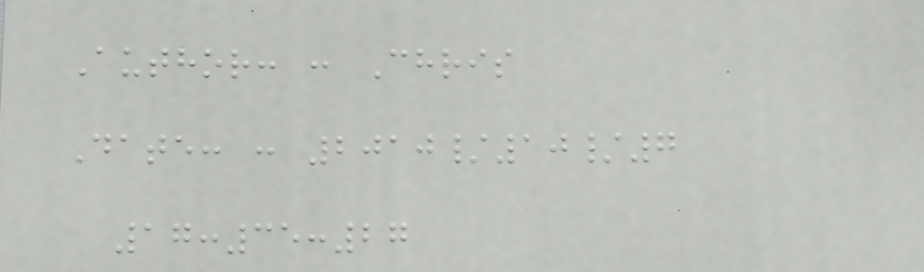Author: : Chris
Date: : 2010/10/7
17:35:27
